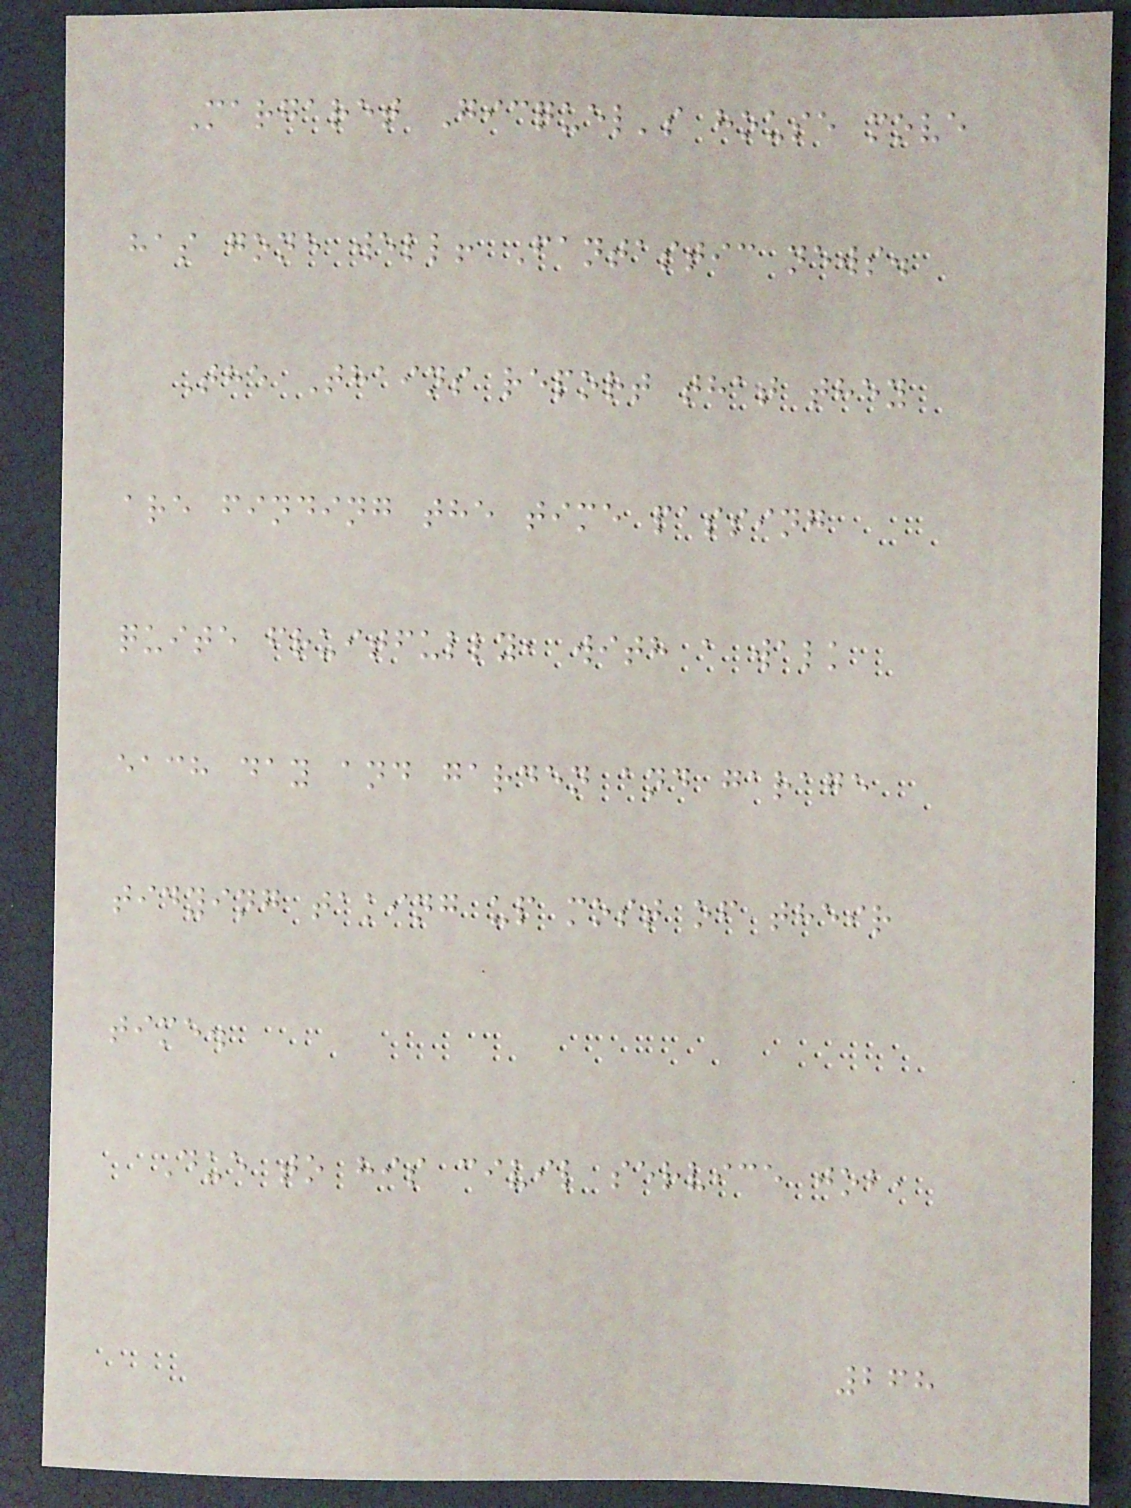Margaret Gicquel's house move
has gone well! Fantastic news.
The Thains report that they
are finding the time passing
quite fruitfully, with a walk
each day and garden and garage
tidying taking up most of their
time.
Due to his civil service job,
268
